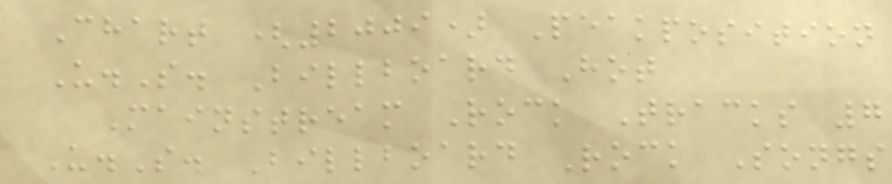Chart (2009) Peakposition
U.S. Billboard Hot
Mainstream Rock Tracks 7
U.S. Billboard Rock Songs
